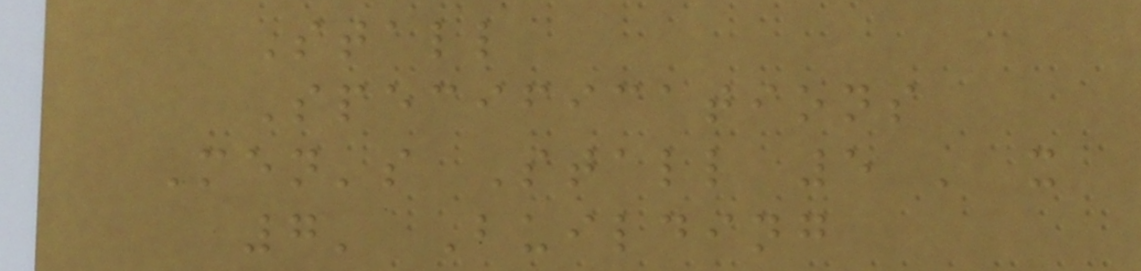Stall
Specifications
Men's Stall 5 ' x
7' Building
